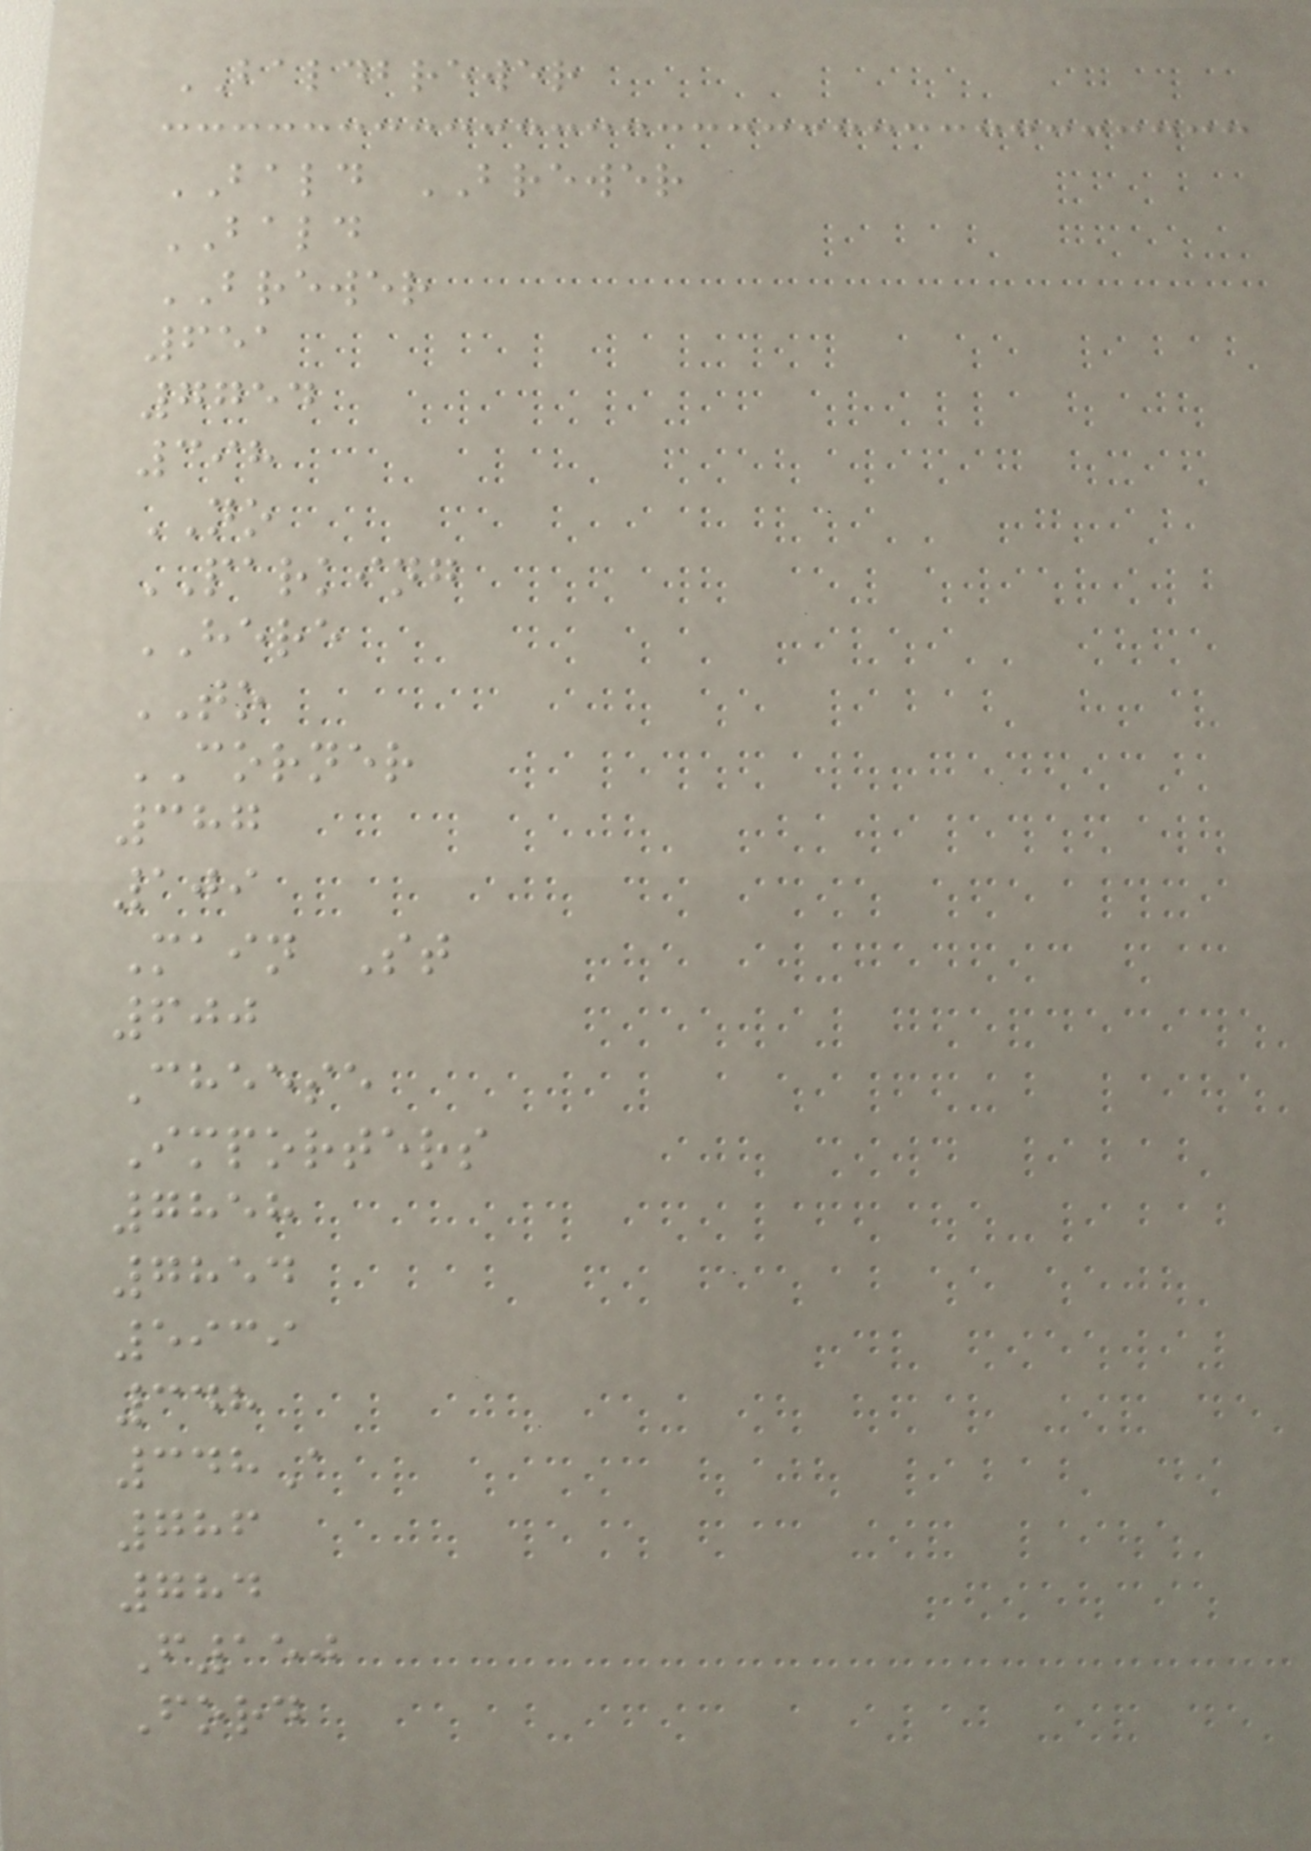BALDBREWER
BALD BREWER
BALD
BREWER
651
7754
398
NO
PARKING
HERE
TO
CORNER
387
109
Main St
600
Cheese
Importers
7858
7854
5939
348
348A
786
784
F150
Ford
